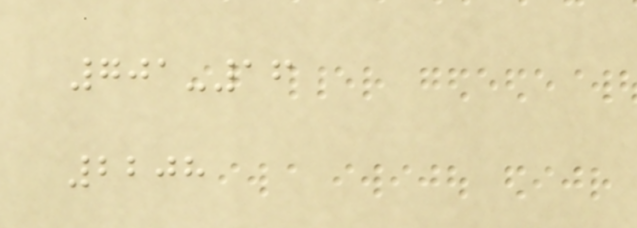701-16
2208
